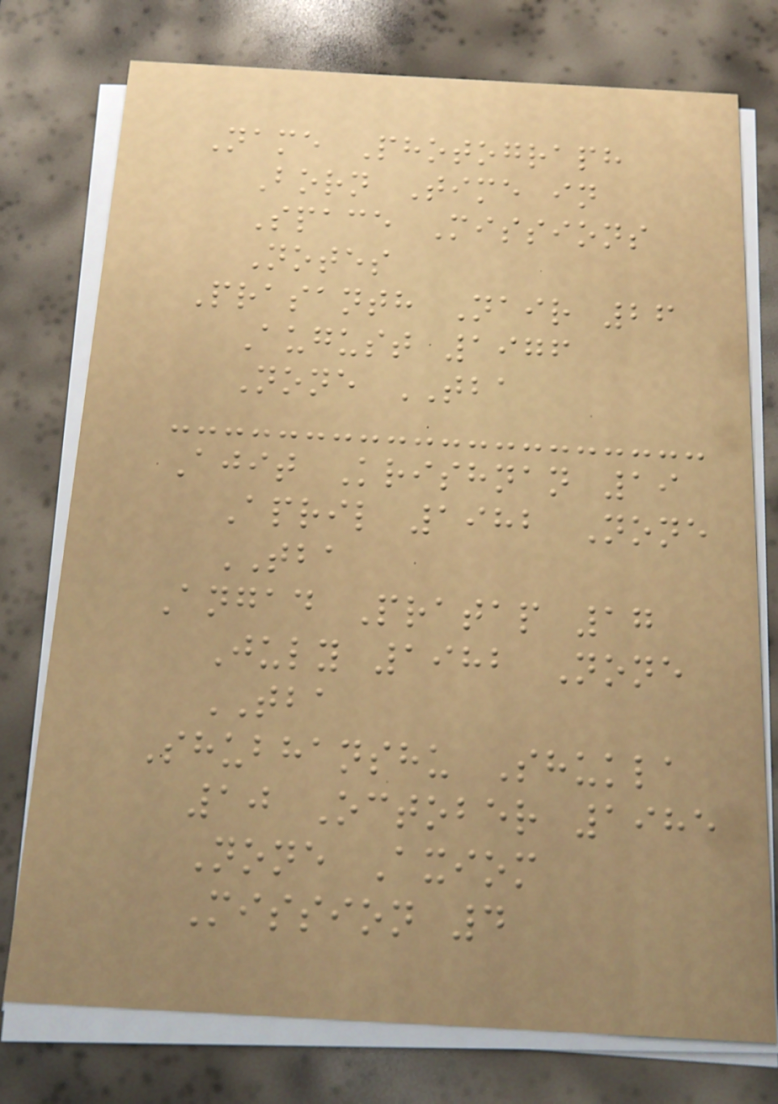Name Photograph
Born Time in
Space Missions
Notes
Prasanth Nair 26
August 1976
None TBA
Ajit Krishnan 19
April 1982 None
TBA
Angad Pratap 17
July 1982 None
TBA
Shubhanshu Shukla
10 October 1985
None Axiom
Mission 4
